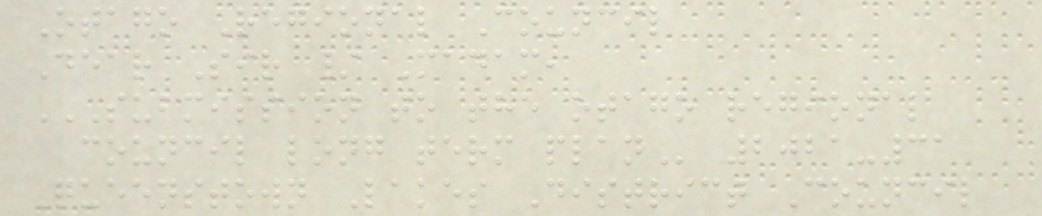Otago Regional Council
Dear Sir / Madam,
SUBMISSION TO THE OTAGO REGIONAL
COUNCIL LONG TERM PLAN 2021-31
Queenstown Lakes District Council
